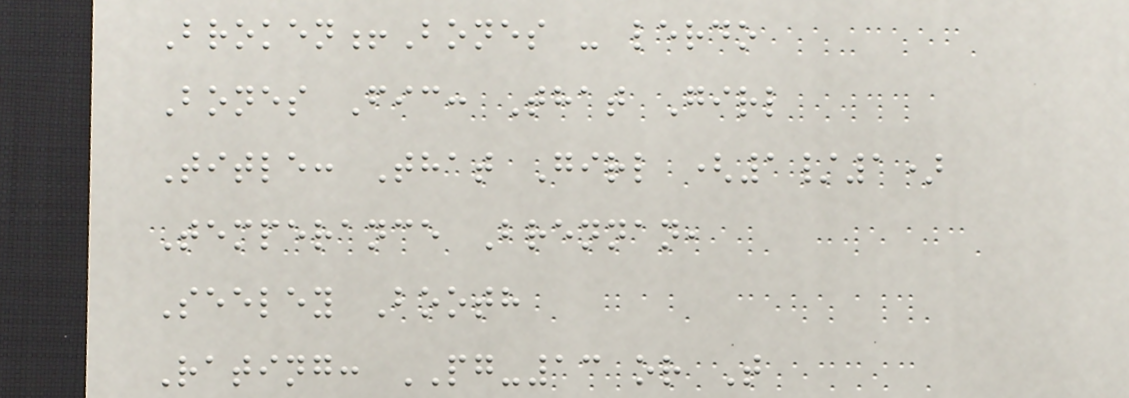Broken!Bones - lerdo
Bones Fic: That Girl
Title: That Girl (1/1)
Temperance Brennan,
Seeley Booth
Rating: PG-13 or T
